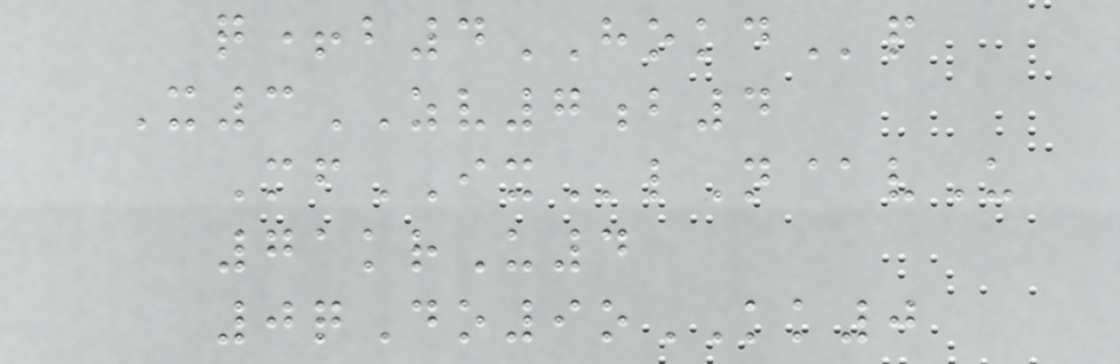q+b4HOKDp
X3ZV7b4
MfIXlN@vU
71krU4
0qDo9oKK0
